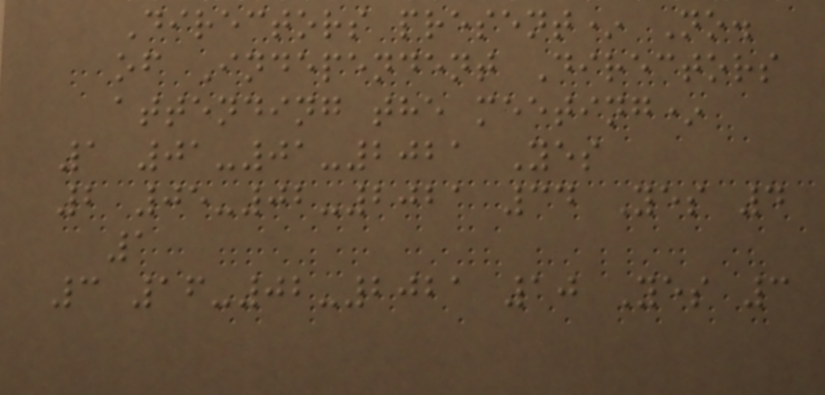Directors present* No.
of Independent Directors
attending the meeting*
1 01-01-2021 Yes
2 05-02-2021 34 Yes 4
1
3 16-02-2021 10 Yes 3
